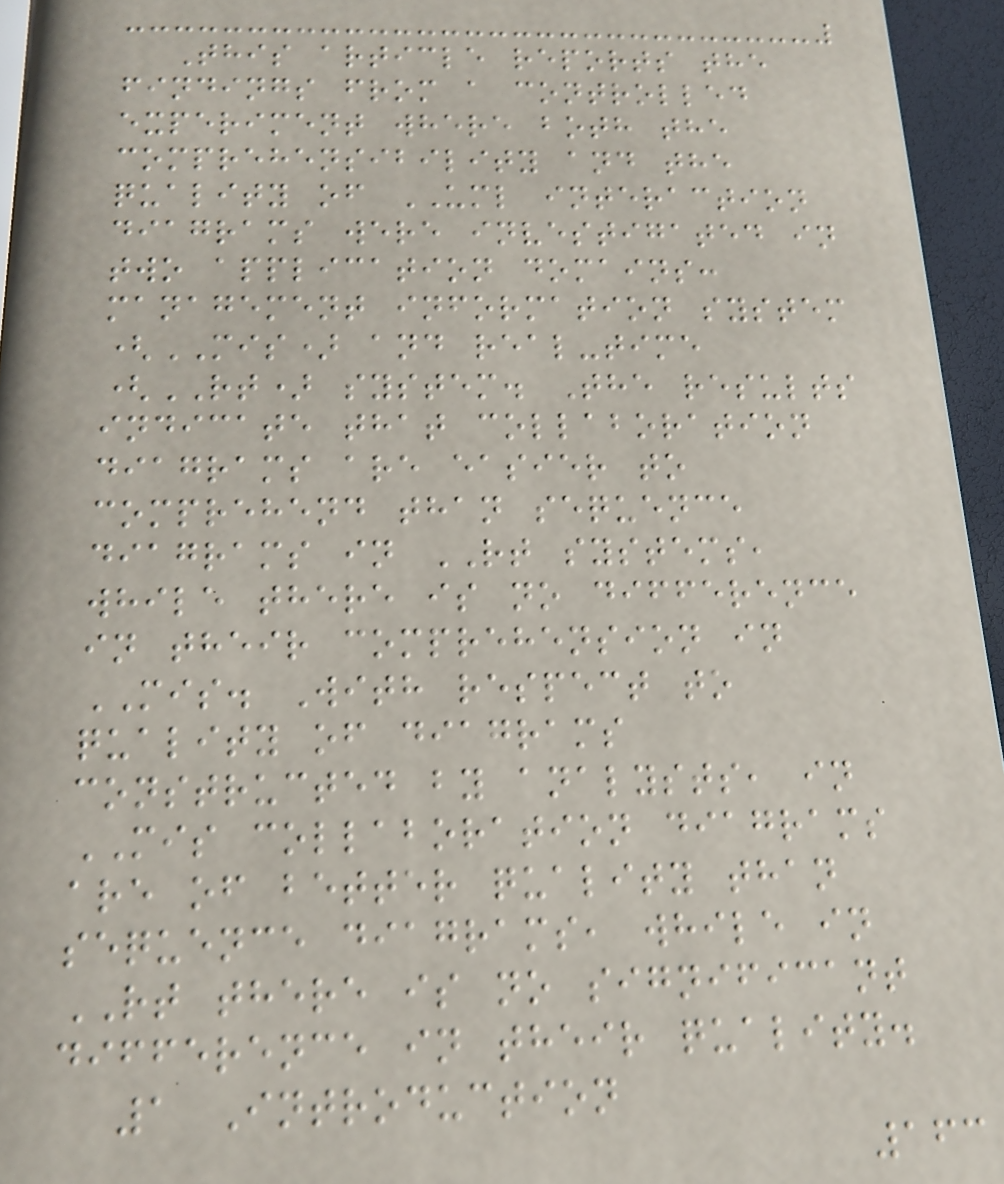This article reports the
findings from a controlled
experiment where both the
comprehensibility and the
quality of UML interaction
diagrams were investigated in
two application domains:
management information system
(MIS) and real-time
(RT) system. The results
indicate that collaboration
diagrams are easier to
comprehend than sequence
diagrams in RT systems,
while there is no difference
in their comprehension in
MIS. With respect to
quality of diagrams
constructed by analysts, in
MIS collaboration diagrams
are of better quality than
sequence diagrams, while in
RT there is no significant
difference in their quality.
1 Introduction
163
